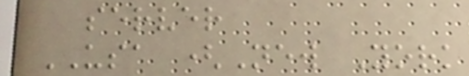server
USA (New York
